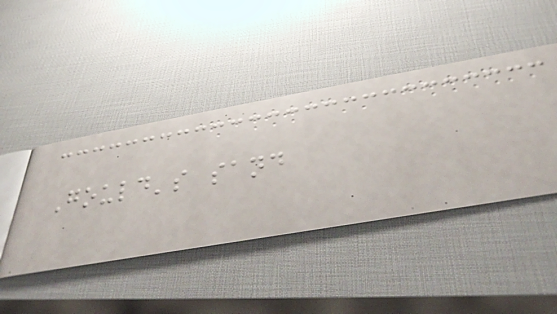Gould's sand
